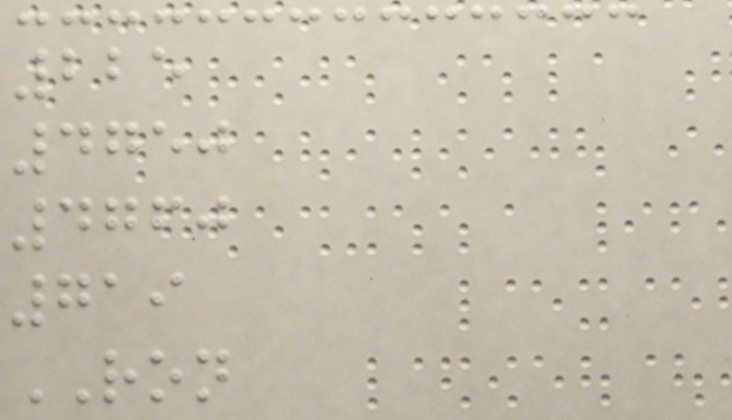225
4750
4760
719
RON
